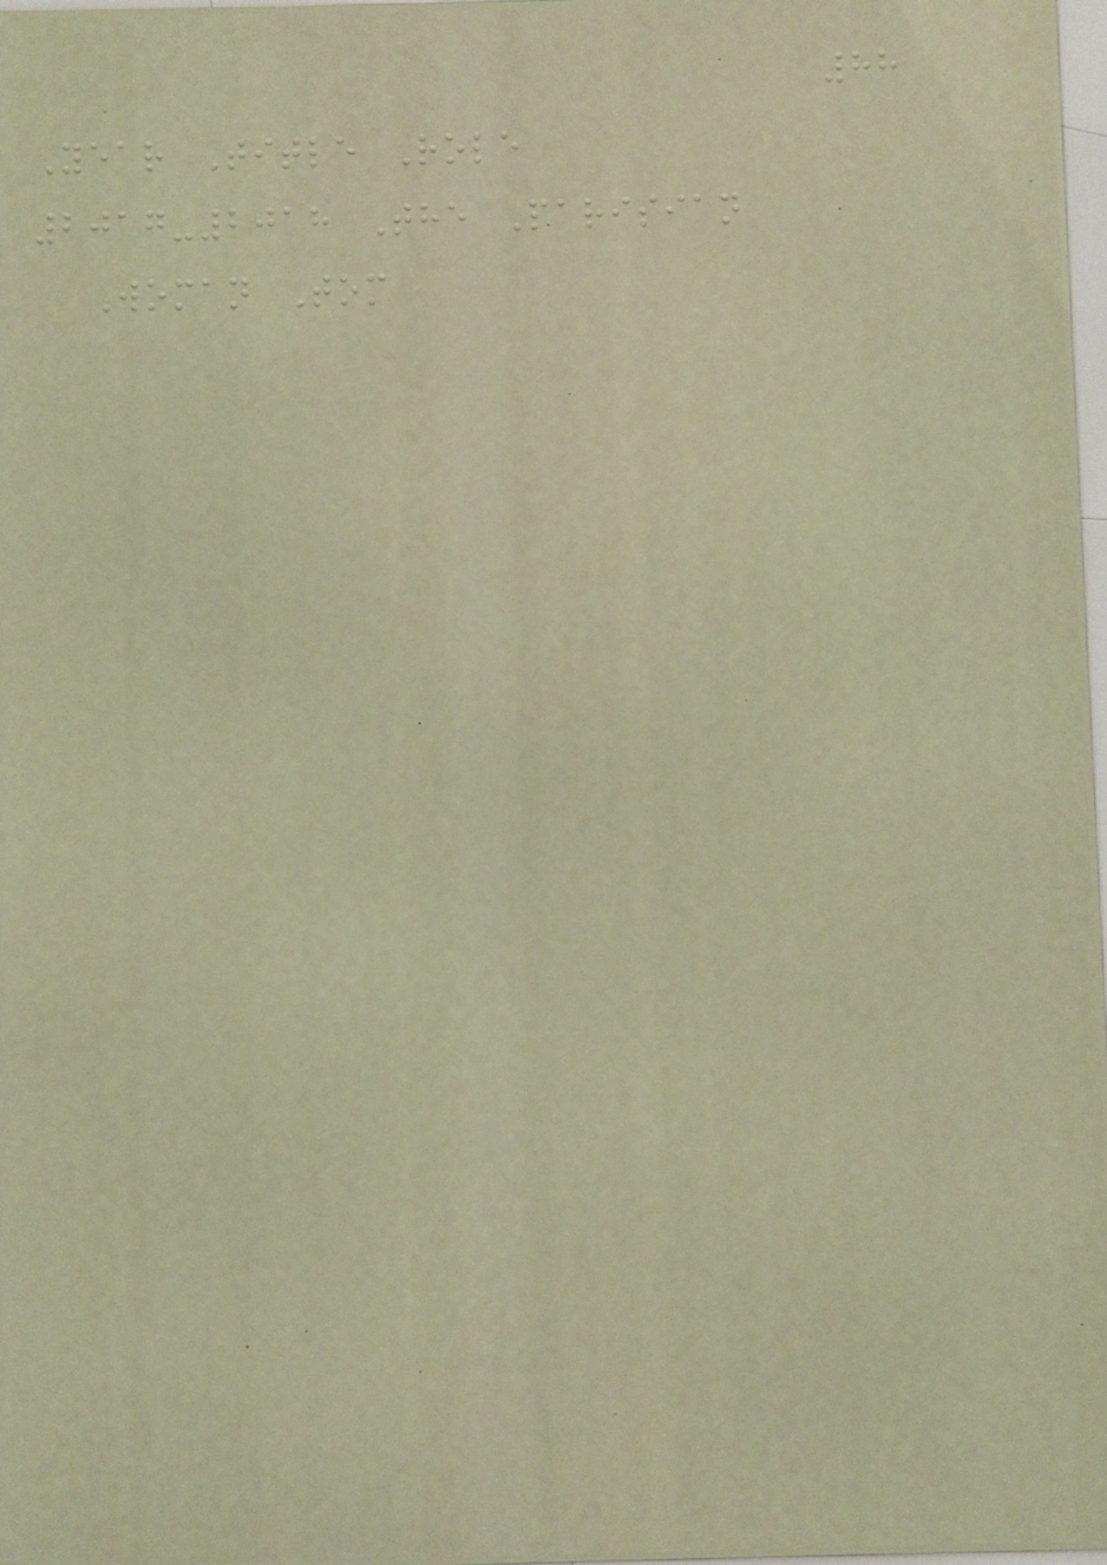88
Year Title Role
2017-2018 The Parisian
Woman Tom
